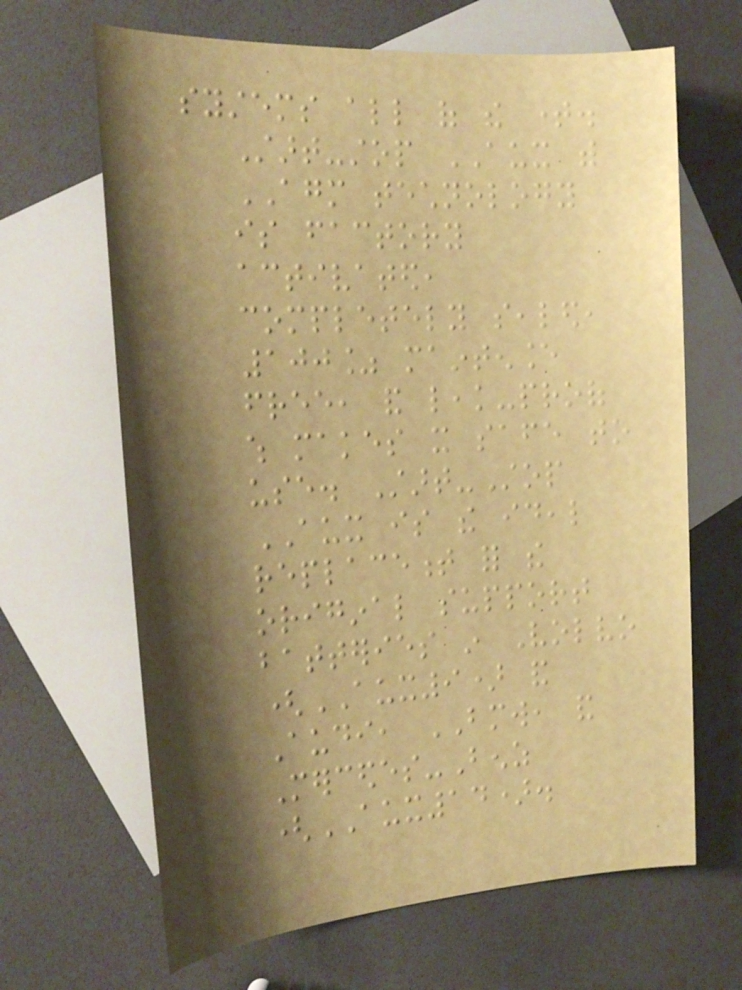systems all of the time.
Start-stop AUX with
AGM technology
is factory
activated,
completely sealed,
100% maintenance
free, and leak-proof
which makes it safe to
use. Start-Stop
AUX is the ideal
replacement for the
original support
batteries in Volvo
(AUX9) and
Audi, BMW, and
Mercedes-Benz
(AUX14).
